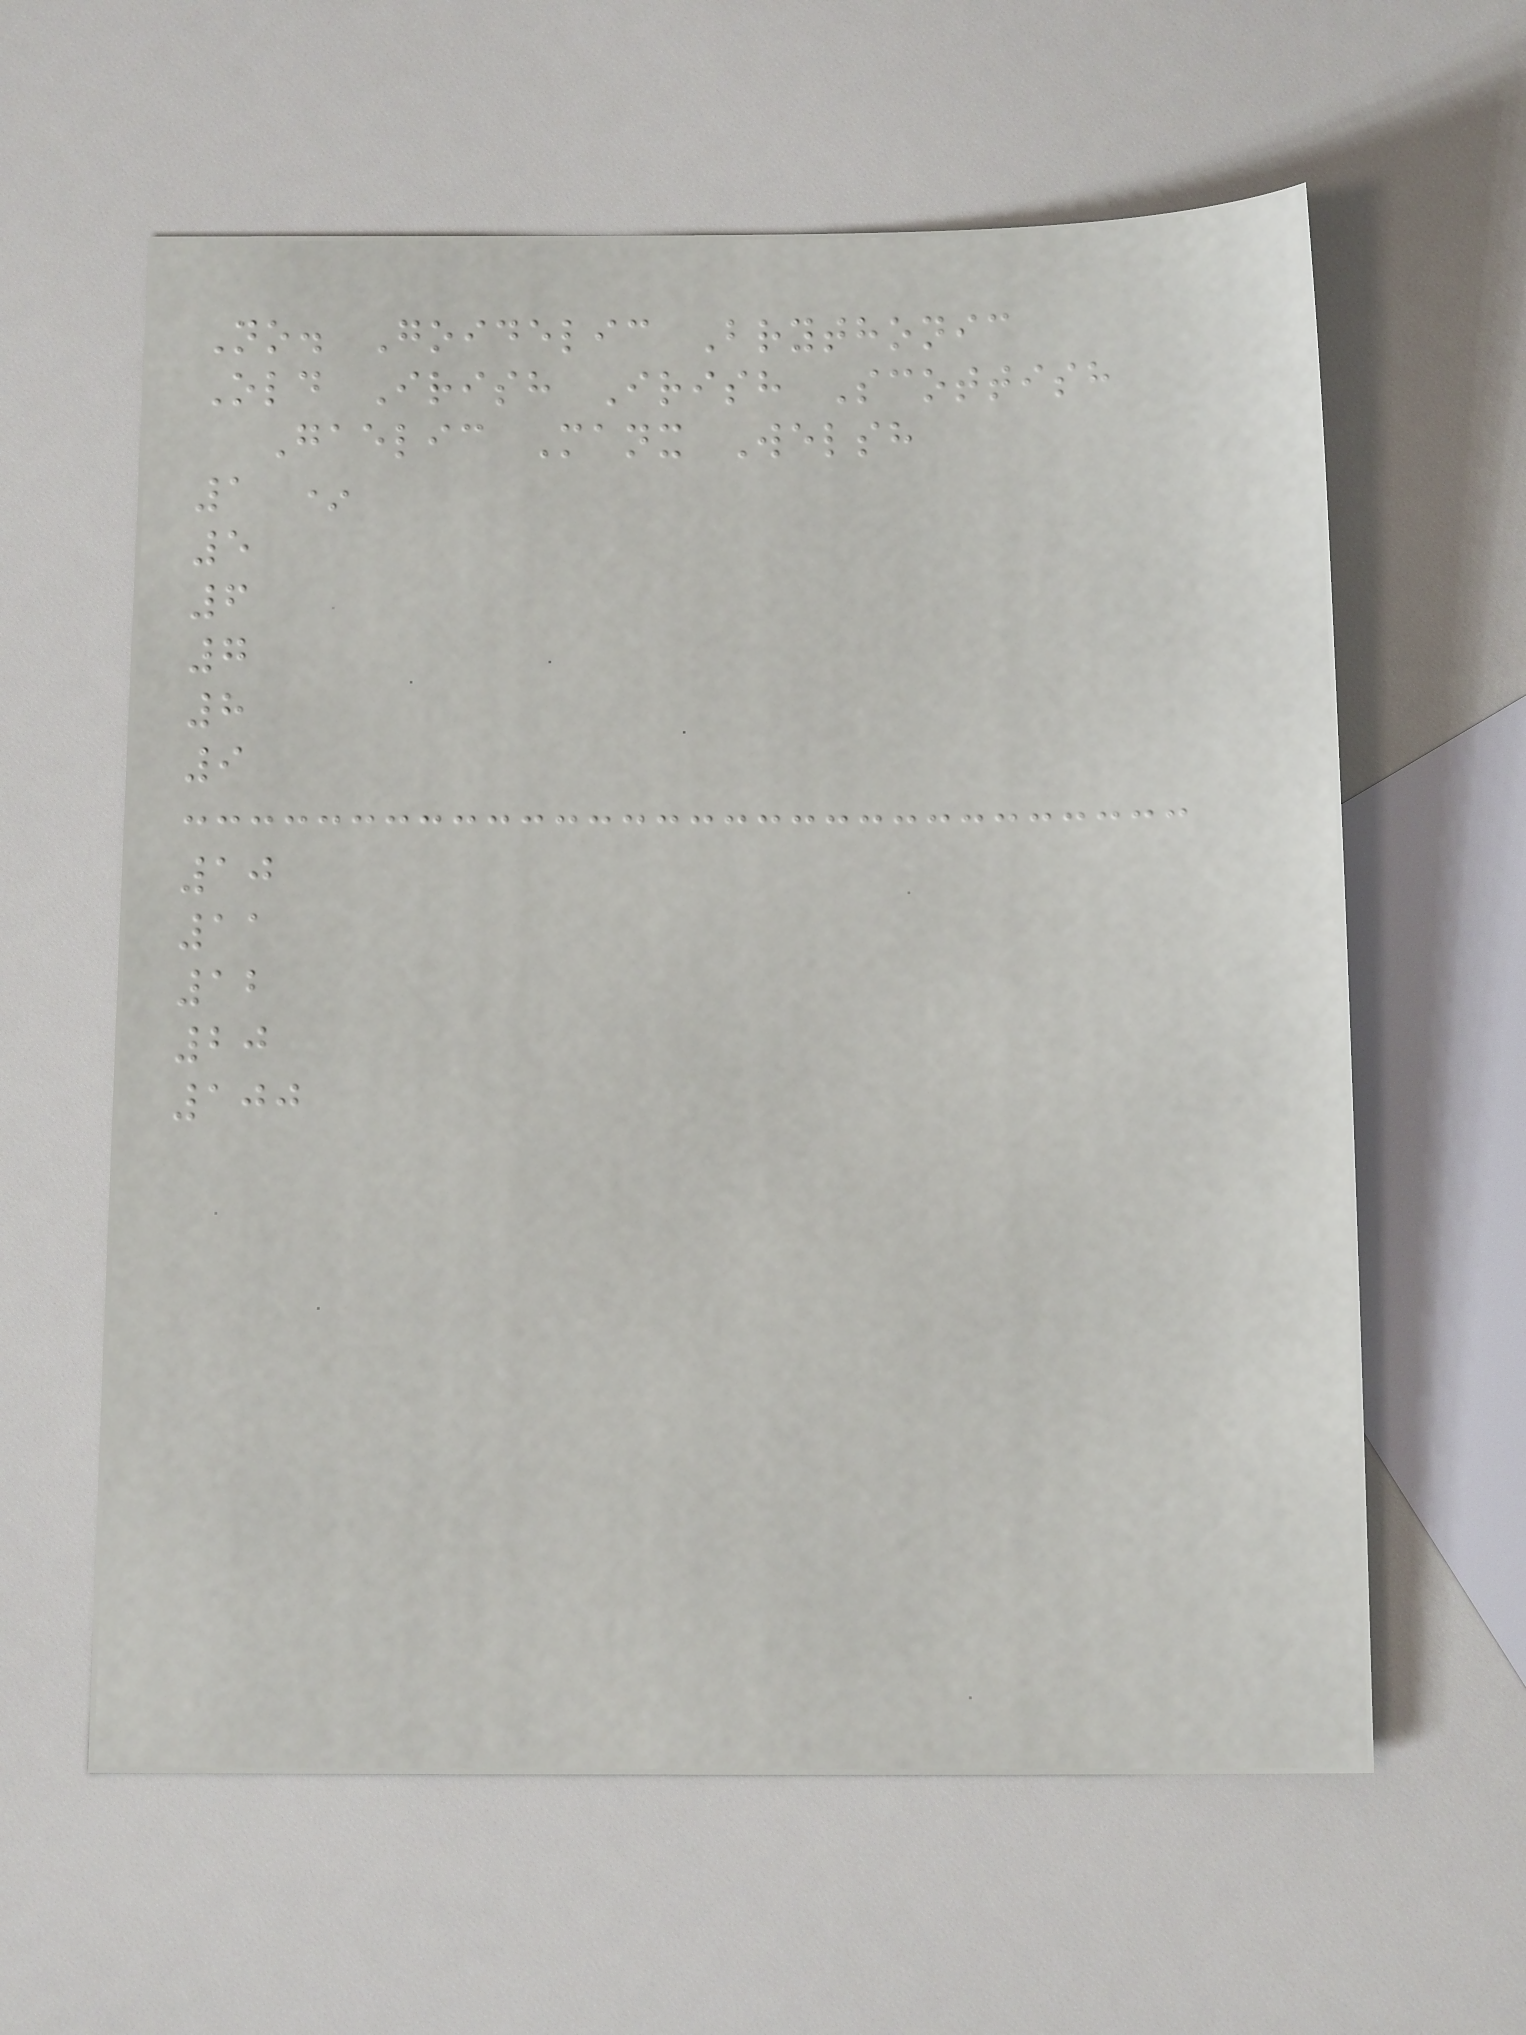No. Goidelic Brythonic
Old Irish Irish Scottish
Gaelic Manx Welsh
1 *
5
6
7
8
9
10
11
12
20
100
